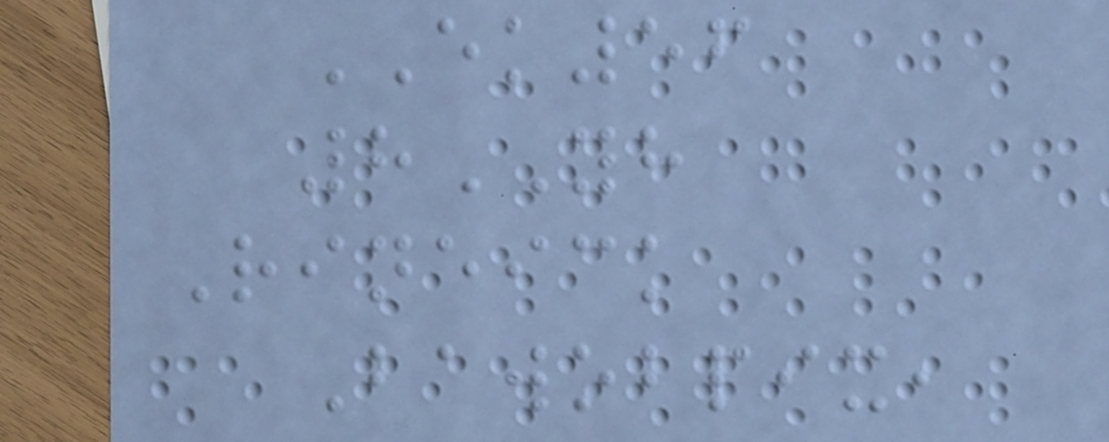EK56
8YH
Rineick
Bawobpix,
